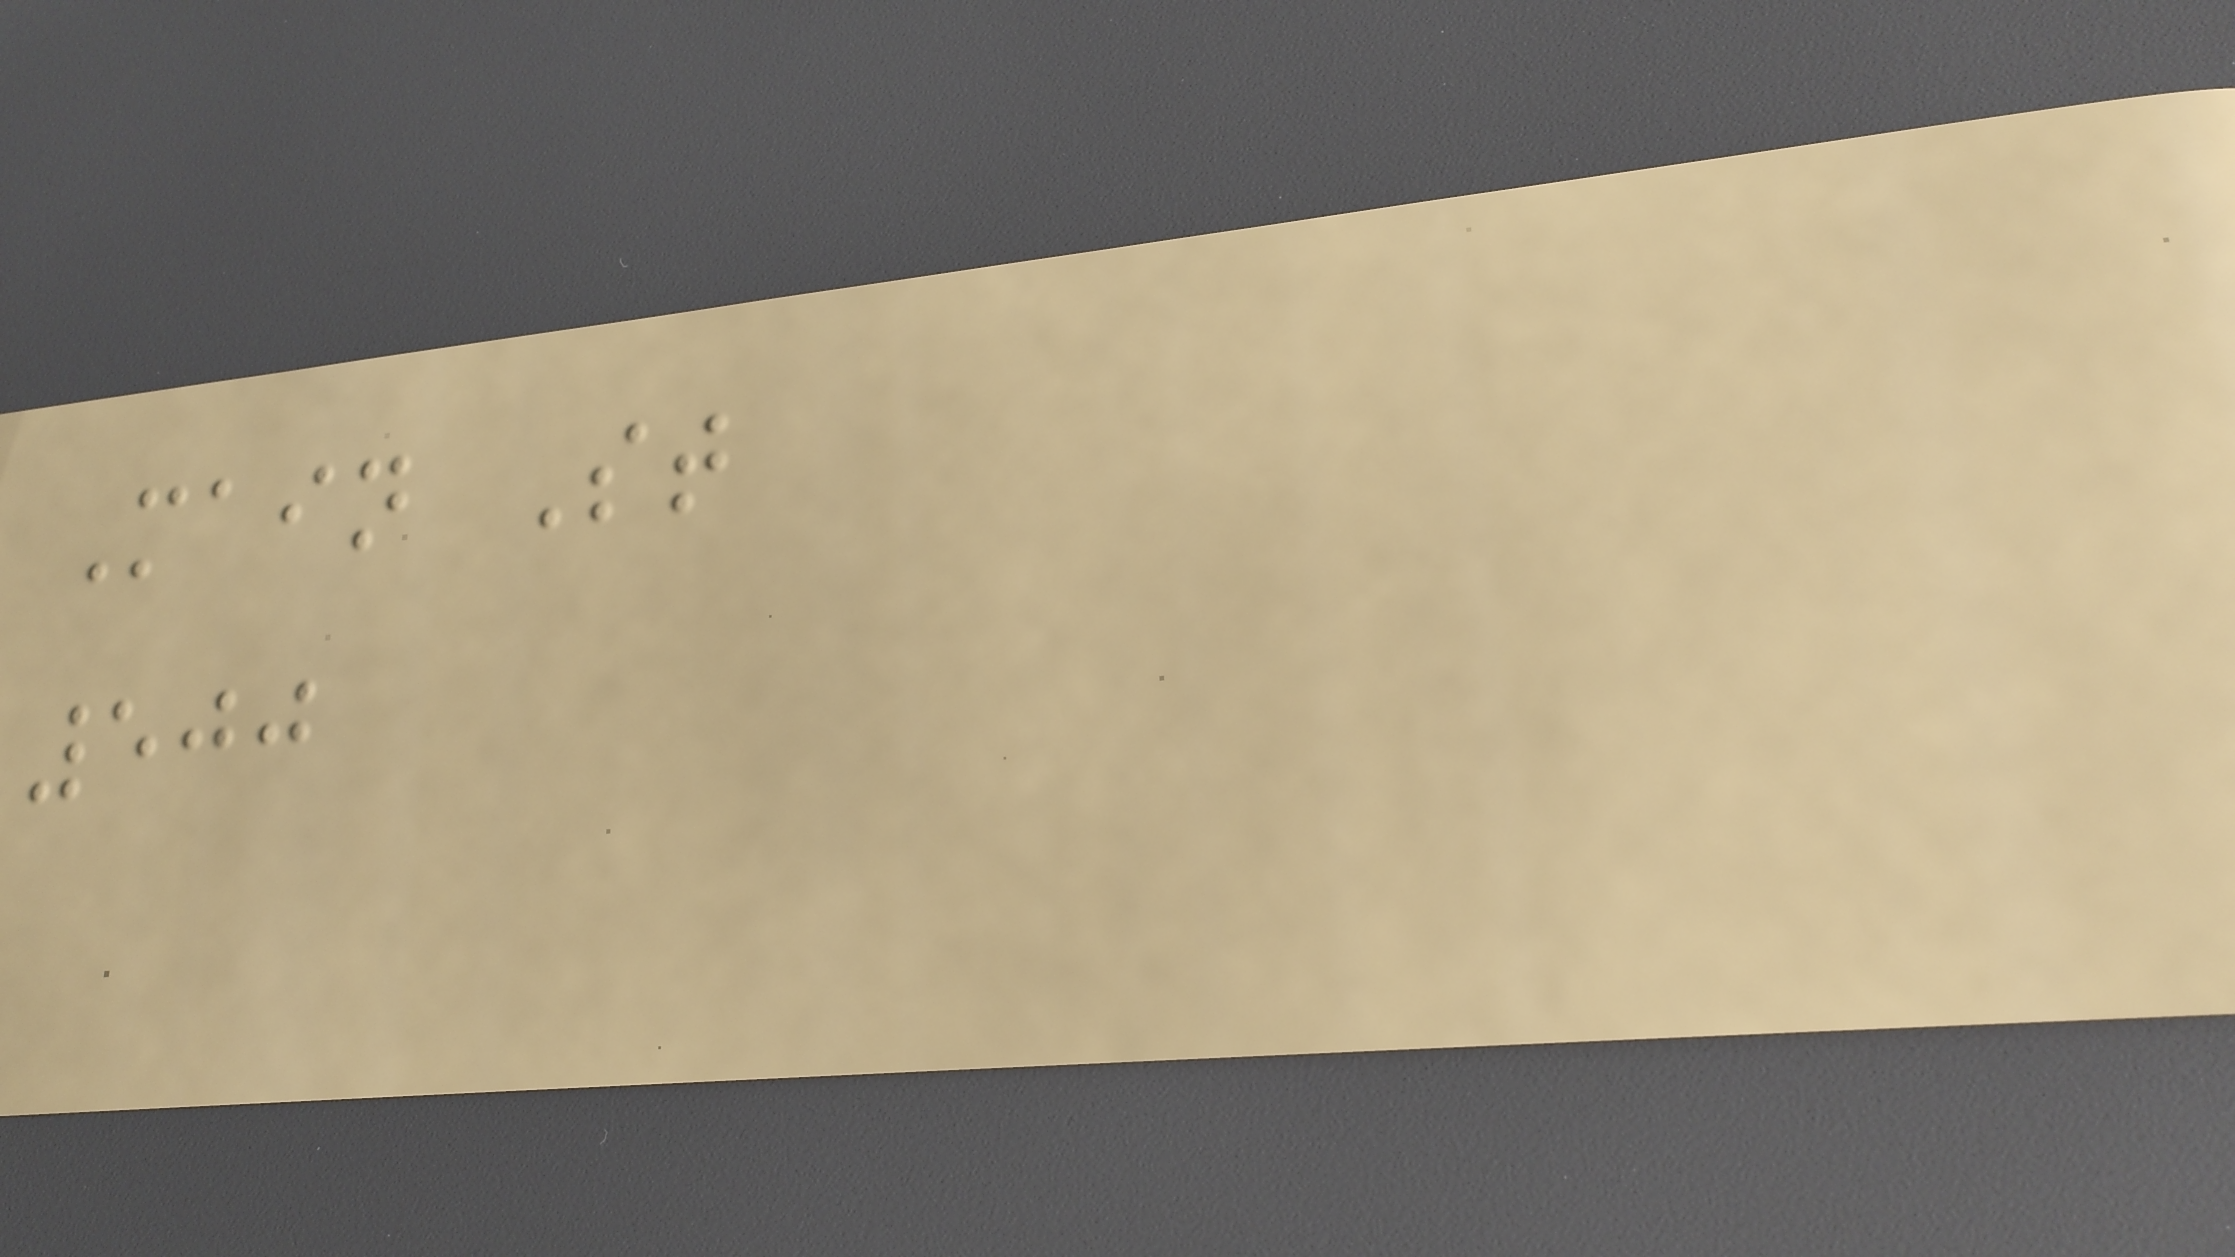Main St
500
